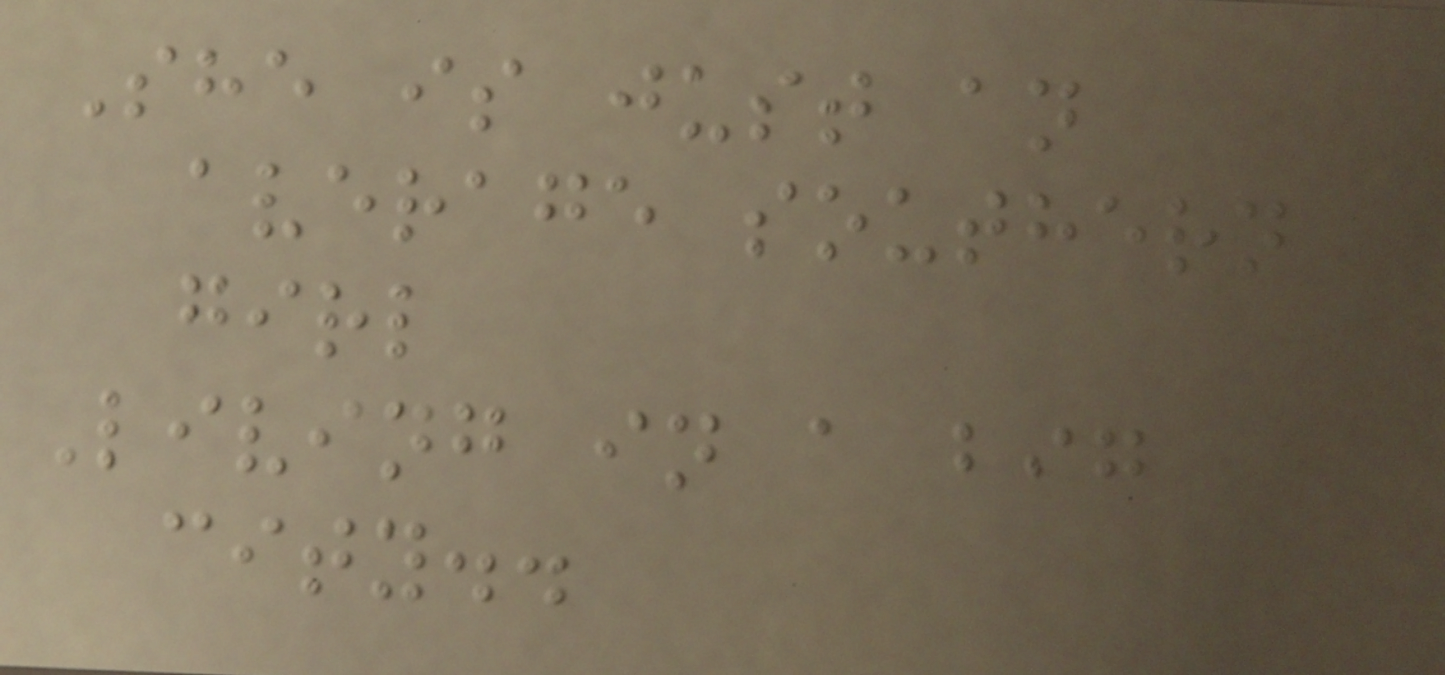She is just an
average southern
girl
Living in a big
city..
